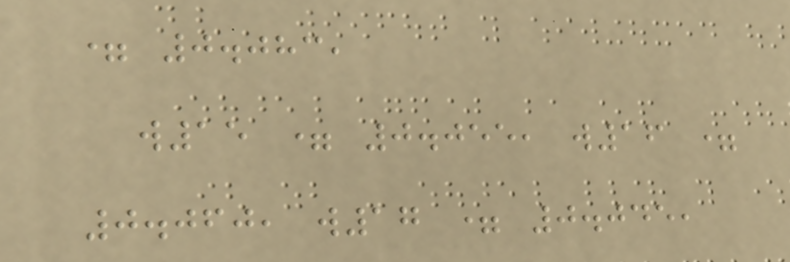= 0.083,
w15 = 0.055, w16 =
0.060, w17 = 0.045,
